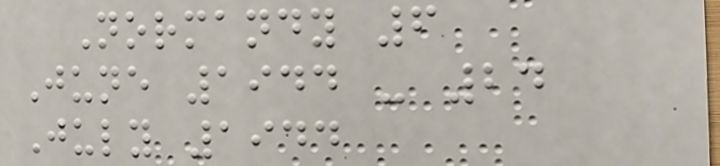Normandy 6
June 1944 - 24
July 1944
